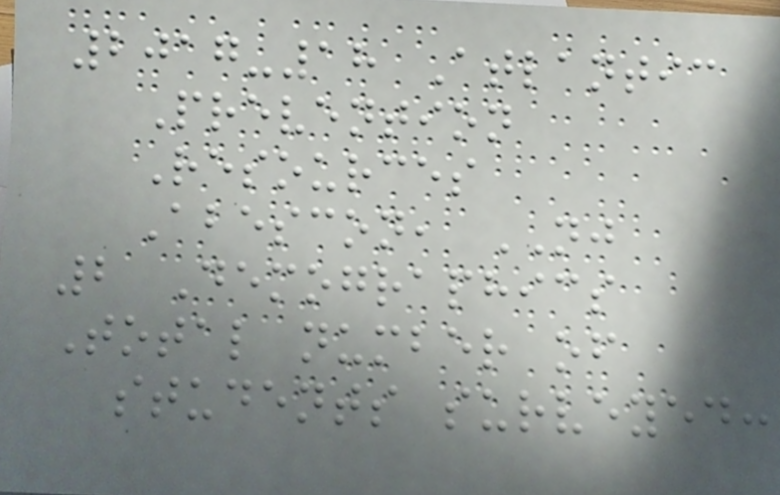2017-18 Atlantic
Prevention
Resources
Abescon, NJ
2 Demographics
Total number of
students surveyed:
